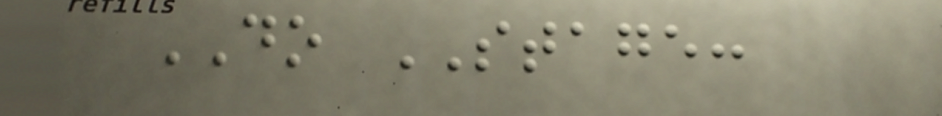DO STAGE:
